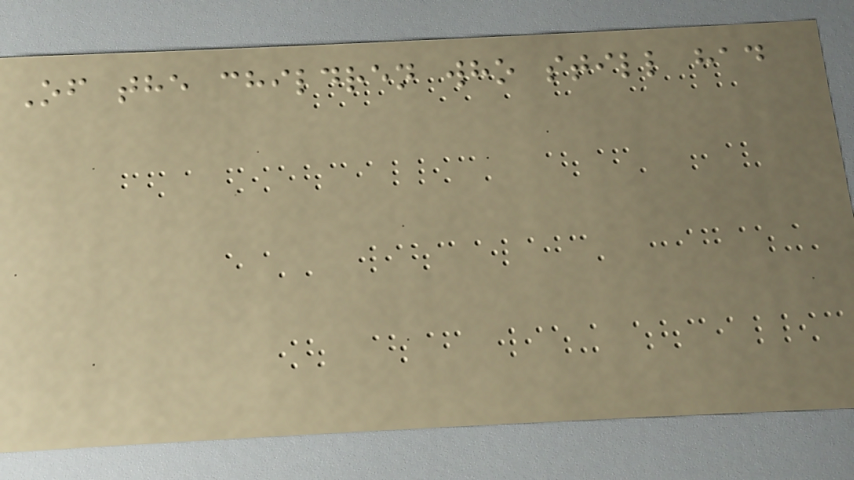Of the children who still had
